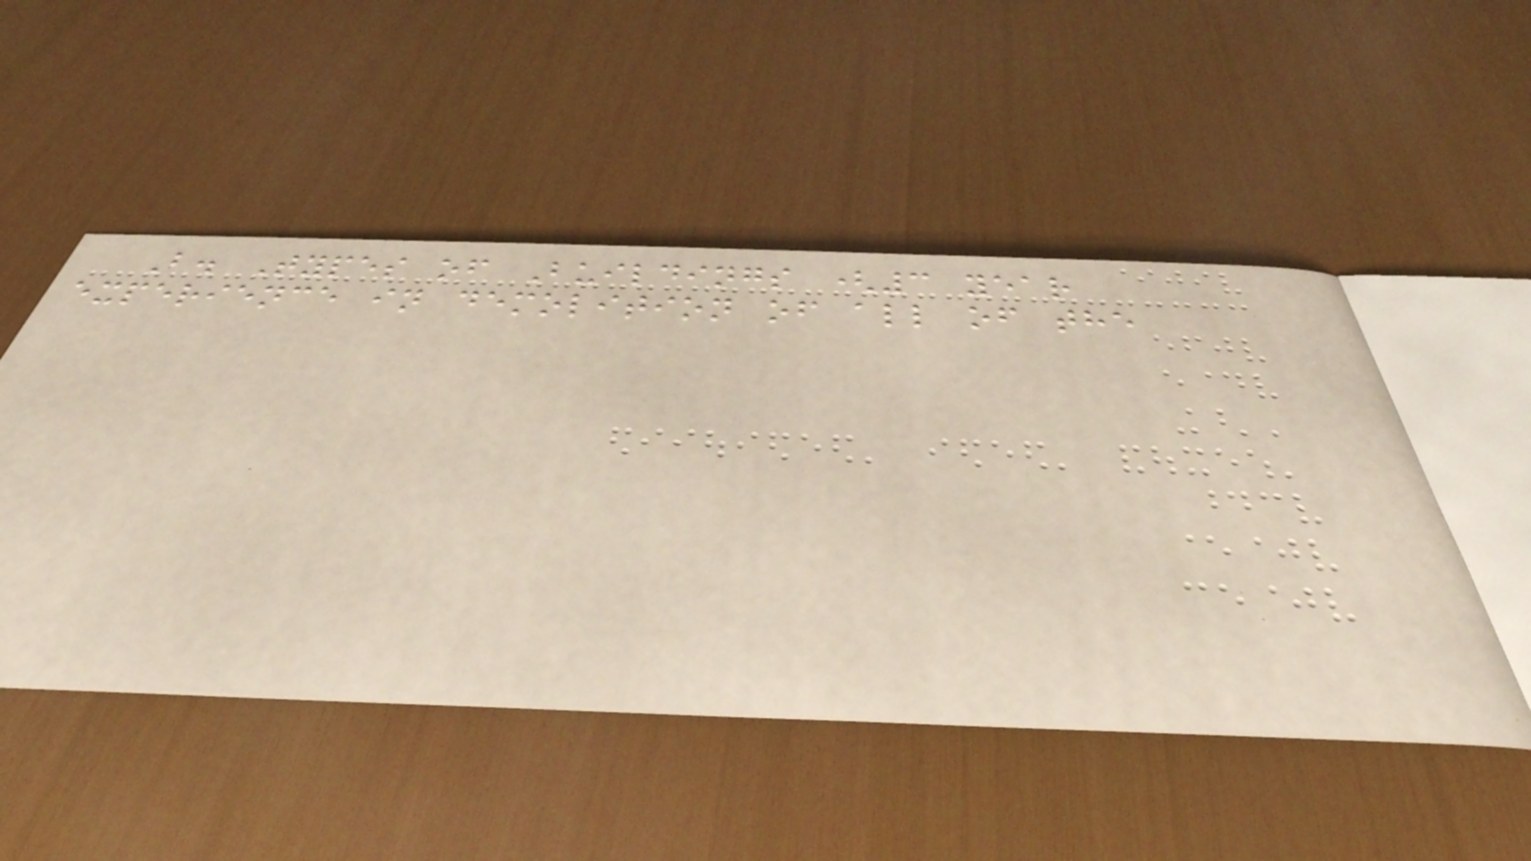B. Types of Buildings (3 year
experience in demolition of all of the
